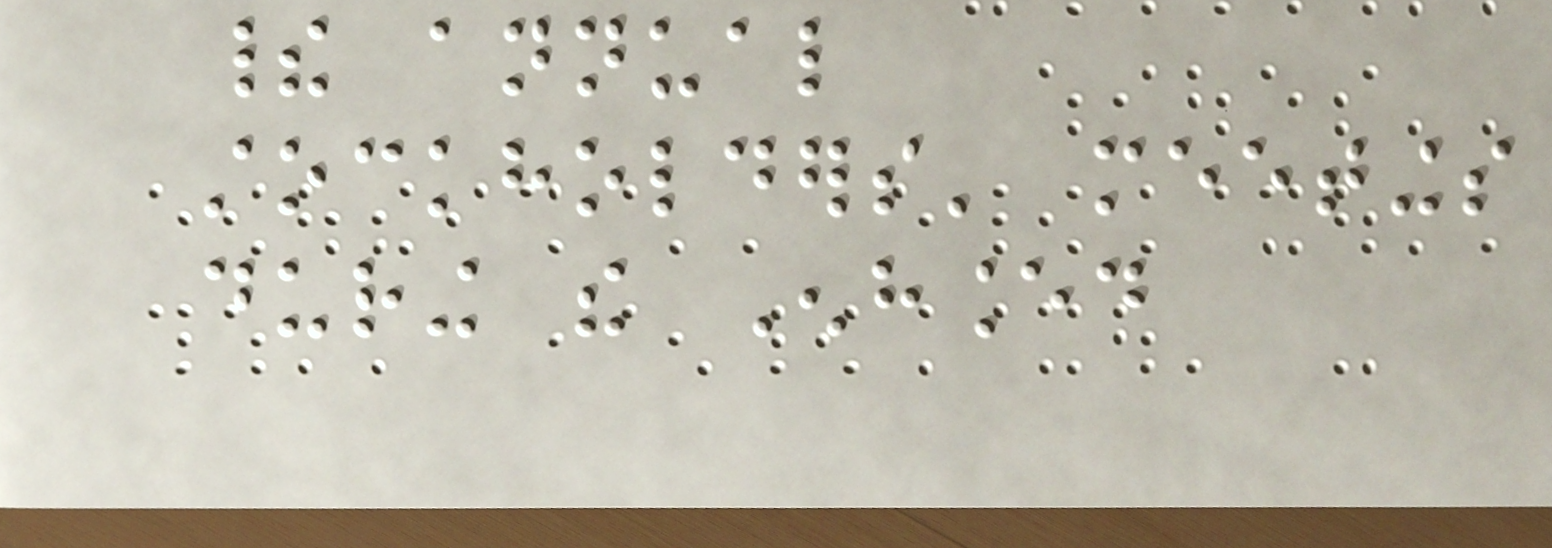their annual
stockholders' meetings
during the Enhanced
